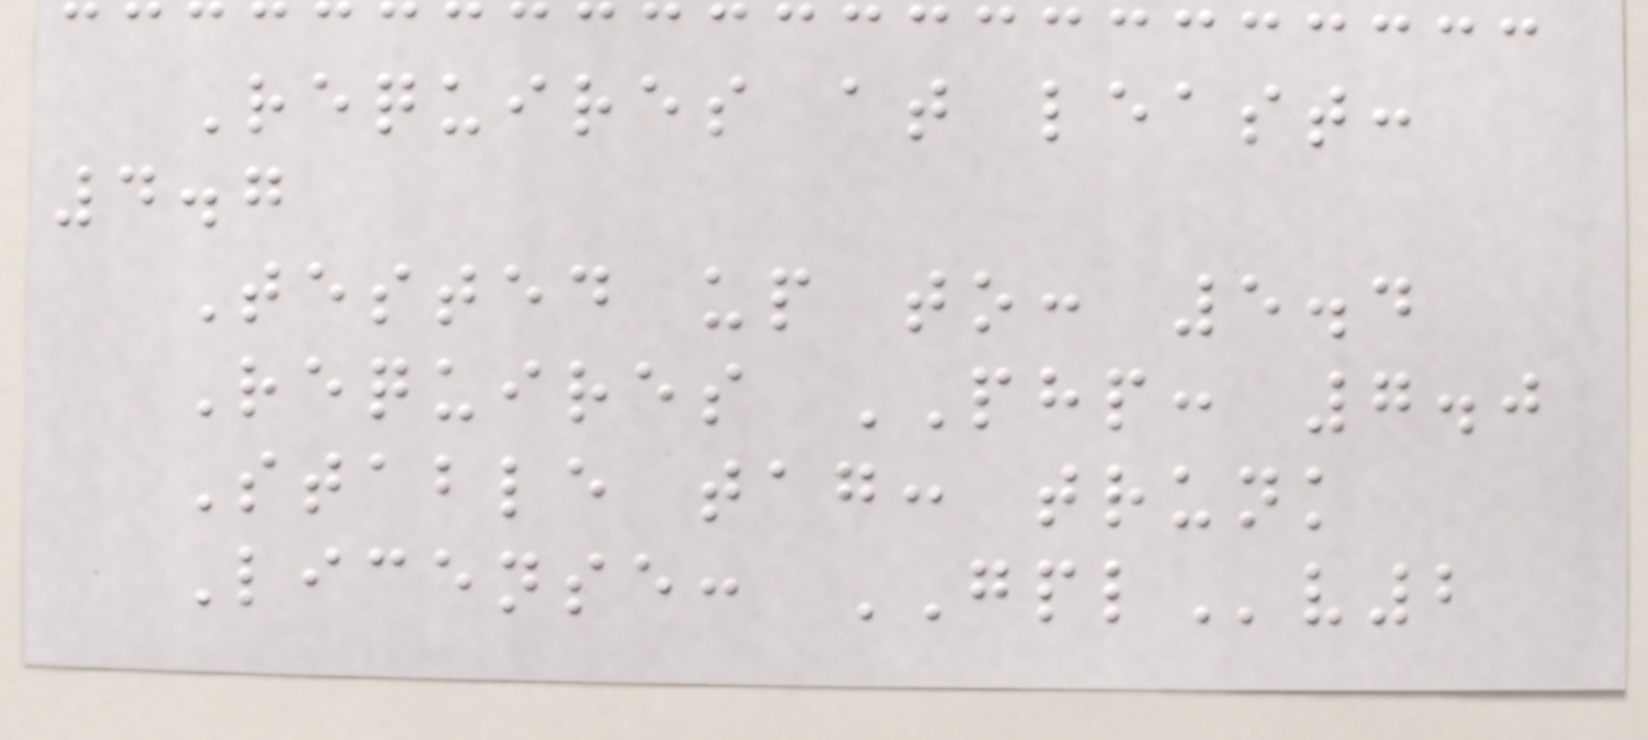Requires at least:
4.7
Tested up to: 5.4
Requires PHP: 7.0
Stable tag: trunk
License: GPLv2
